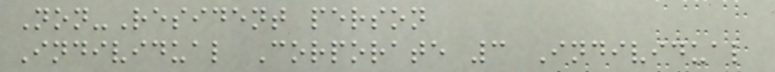Non-Resident person
Individual Corporate 3 Individual
